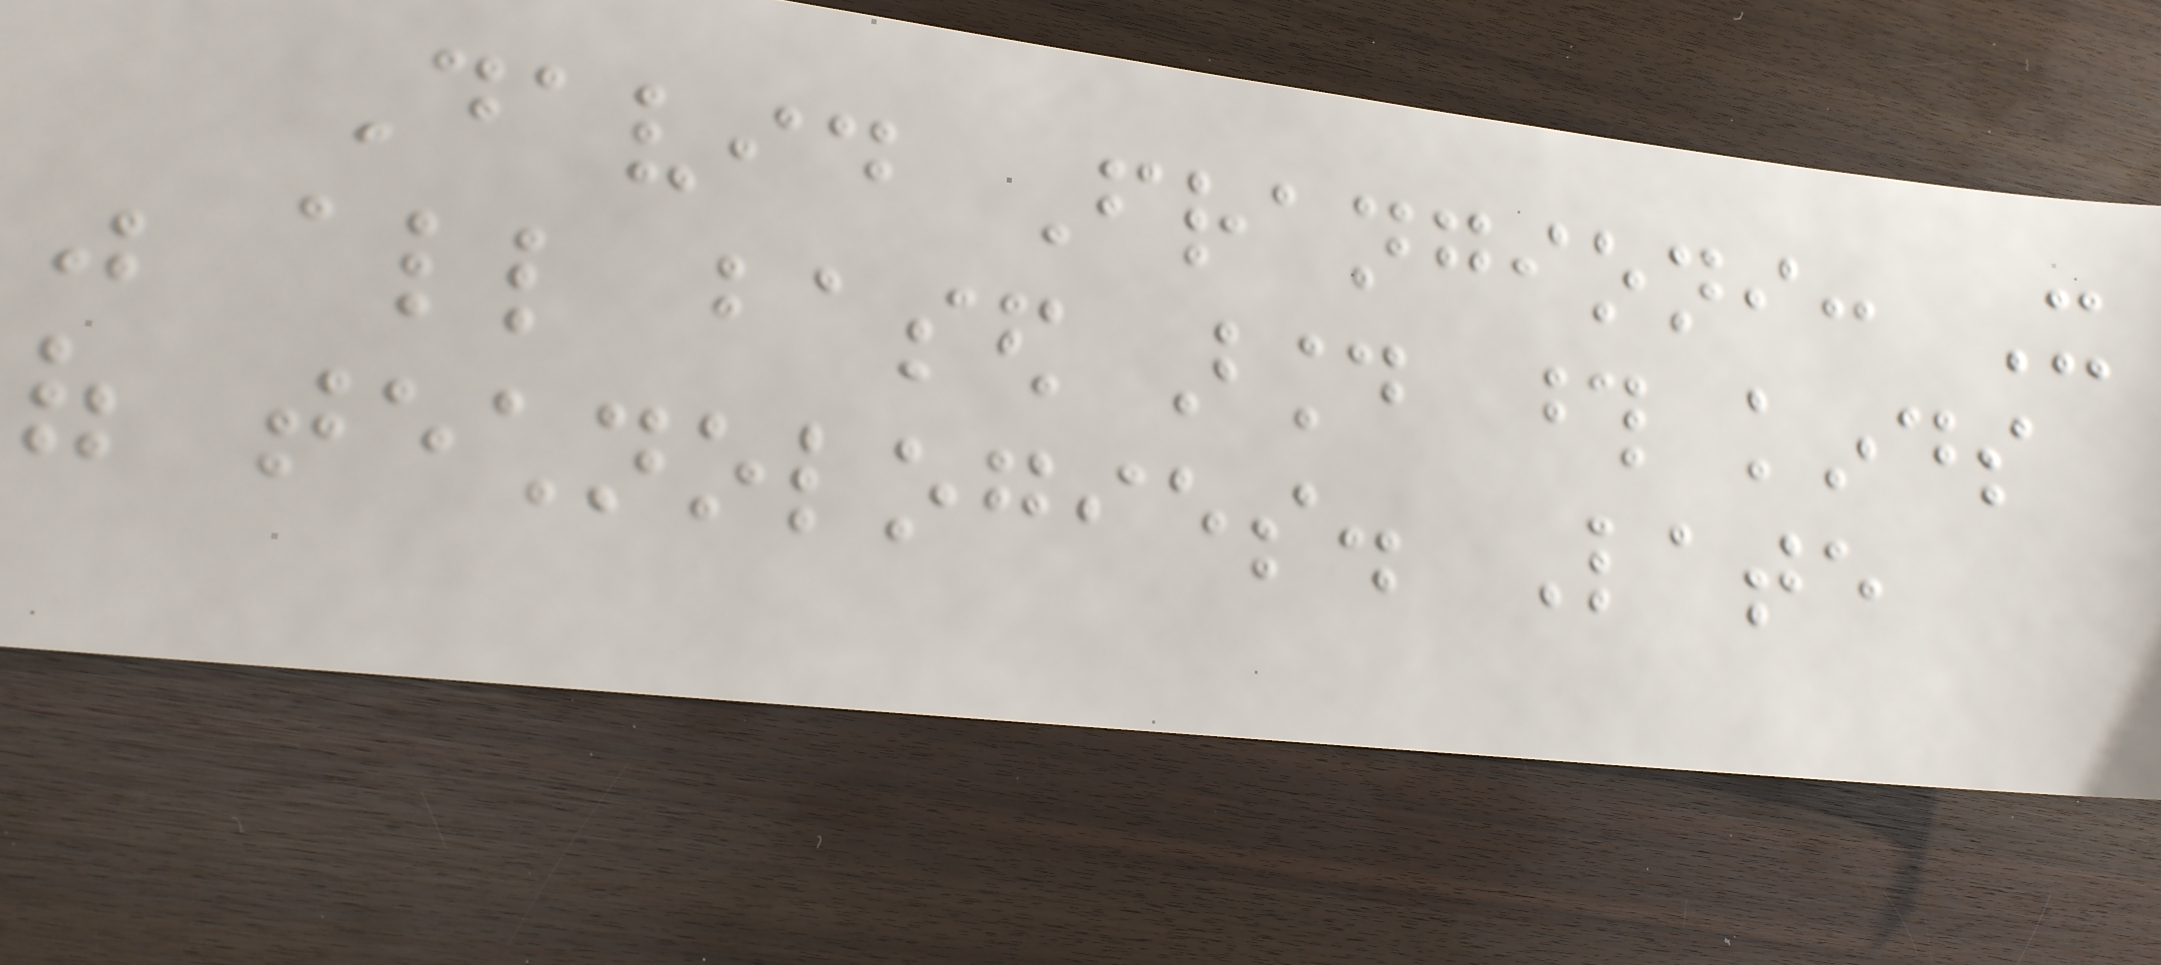David Frangioni: It
was all based around those kinds
of technologies. Late
